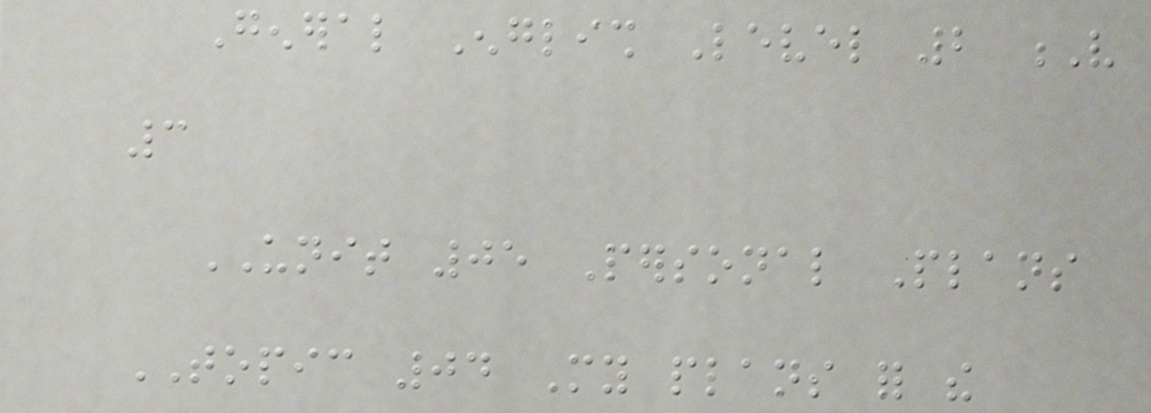General English Level 2 V
3
UNIT 05 Personal Plans
TOPIC 04 My plans for the
